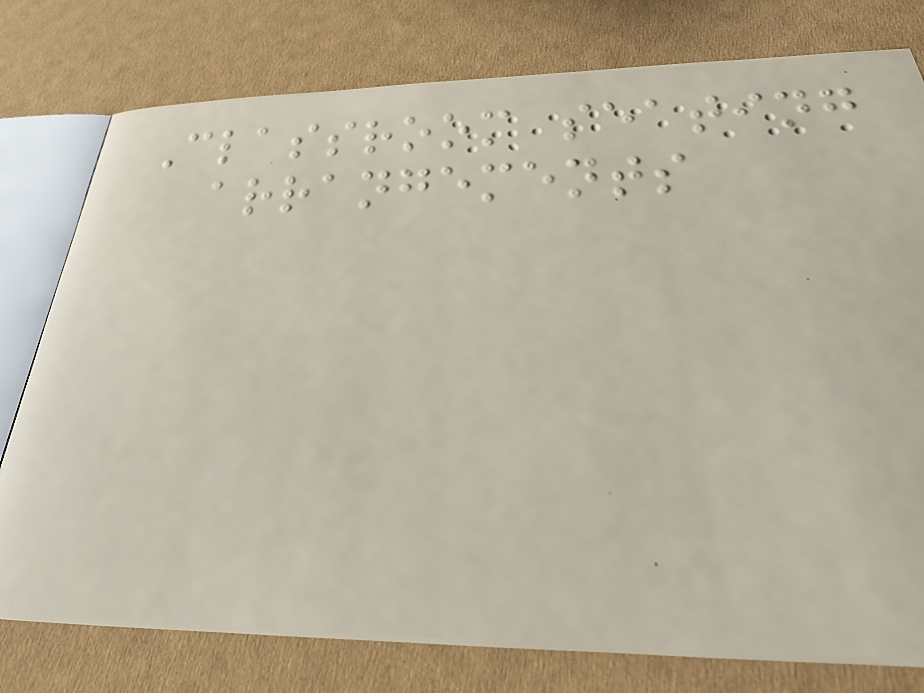Classroom seating
arrangements
